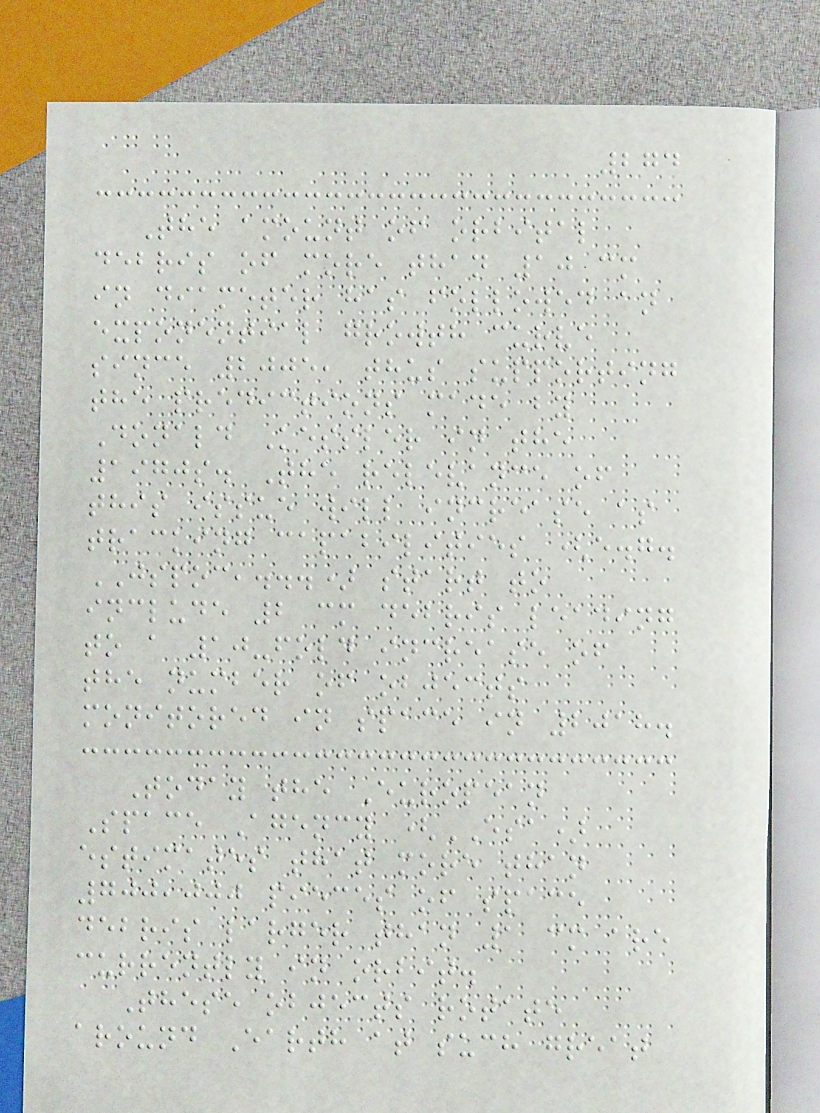274
The amount of orbital
debris of more than 10 cm
in diameter has followed an
exponential growth curve
since 2005, thus supporting
the predictions made by
Donald Kessler in the
1970s. The relevance of
this issue will increase as
tracking capabilities (e.g.
JSPOC,...) start to
include 2 cm debris leading
to a 10-fold increase of
the number of objects
monitored in space in 2018.
Today the European
Space Agency (ESA)
estimates that more than
700,000 pieces of space
debris larger than 1 cm are
currently in orbit.
These objects rotate
around Earth at such great
